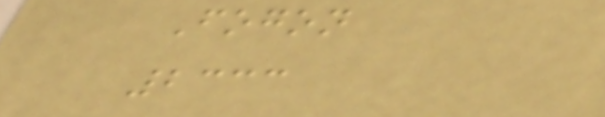Fogon
2333
